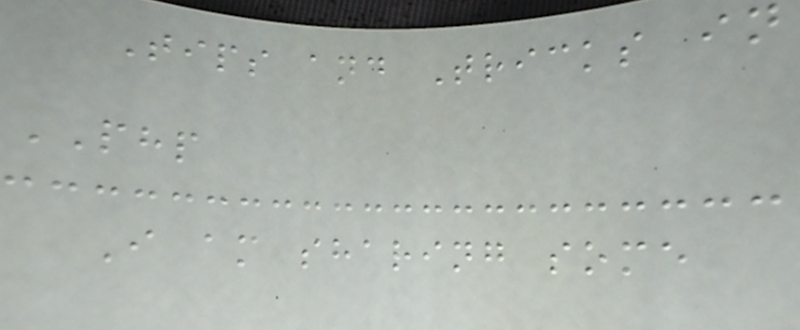Tips and Tricks in
PHP
I am sharing some
